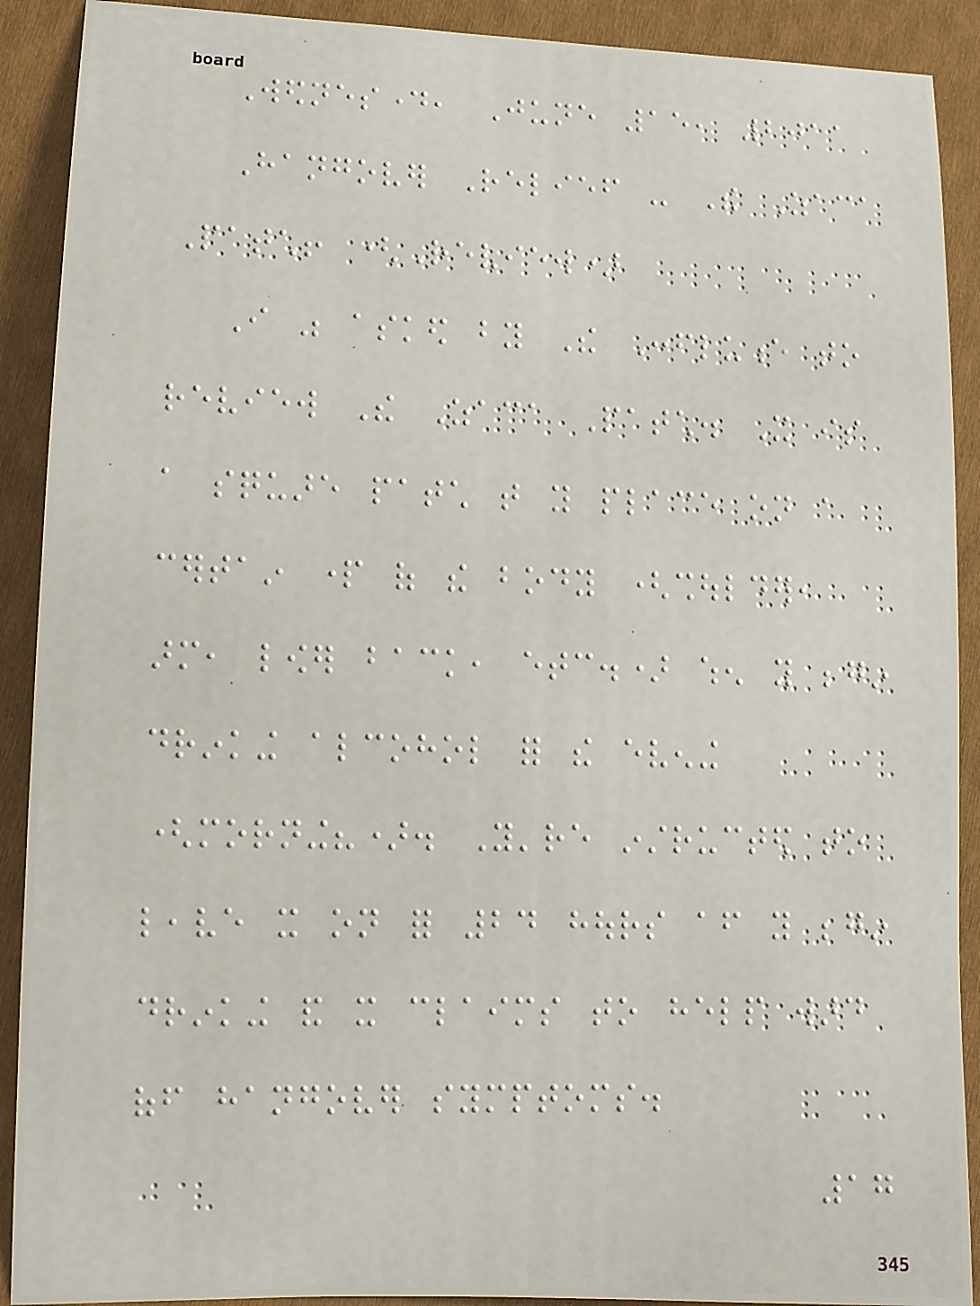Wednesday, June 15, 2011
Hangover Relief - The Zaca
Patch! (Review)
I was asked by The Confluence to
review The Zaca Patch. It is
a square patch that you place on a
certain part of the body (shoulder,
arm, lower back, etc.) when you begin
drinking alcohol for the evening
(morning?). You're instructed to
leave it on for 24 hours after you begin
drinking and it claims to help ward
off hangover symptoms.
17
